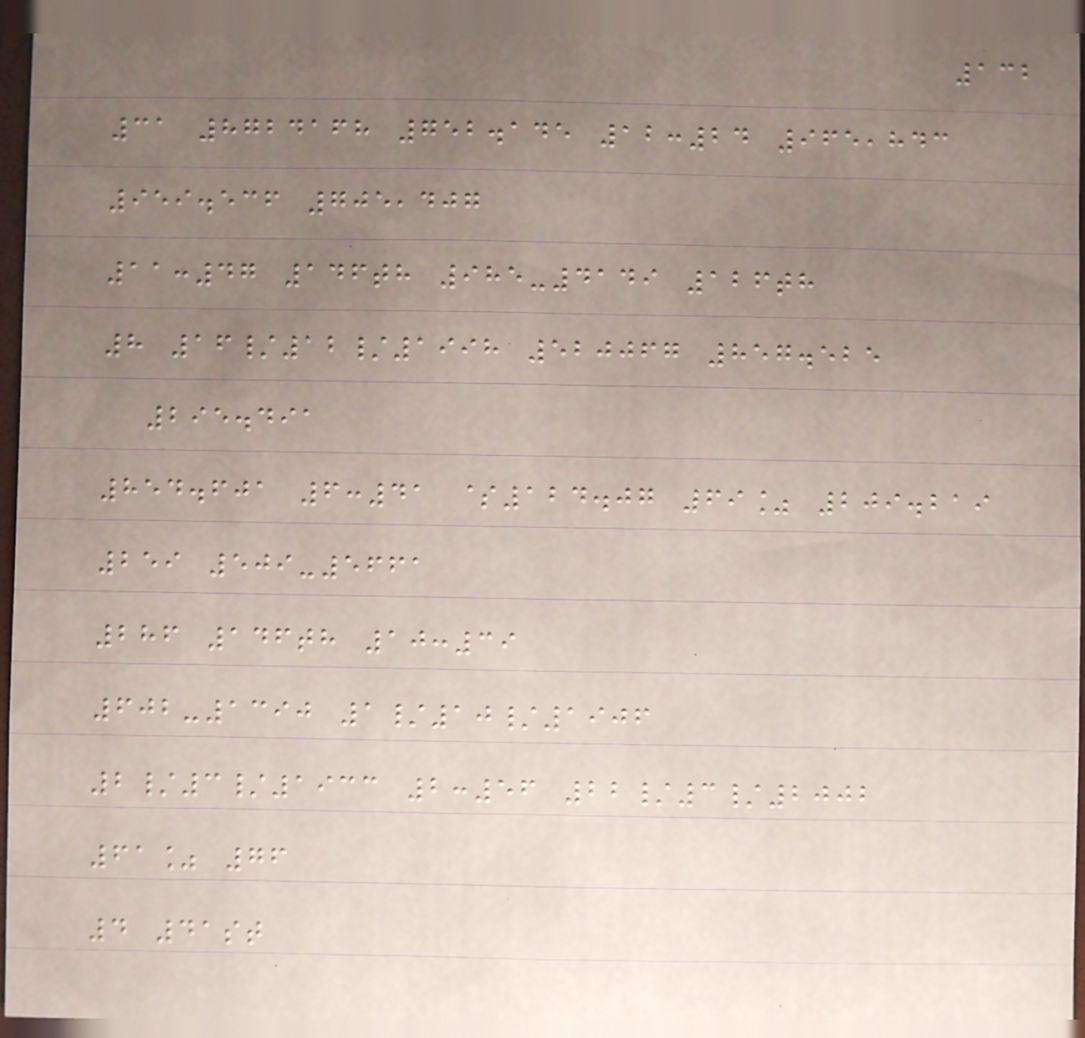132
31 8724168 752.145 12:24 965,843
959.536 705,407
11:47 146th 985-4149 126th
8 16/12/1998 520067 857.525
295.491
854.601 6:41 $124.07 69% 209.219
259 509-5661
286 146th 10:39
602-1390 1/10/1906
2/3/1933 2:56 22/3/2002
61% 76
4 41st
